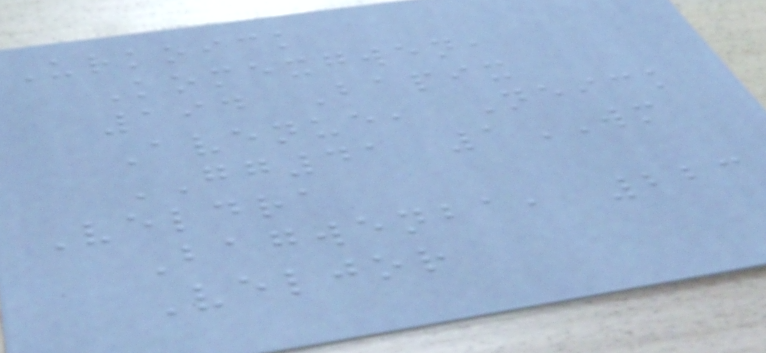Urkoick
Komexgwen,
194 Bapix
Avenue, Neick
GG41 1WM
Veldra
Bagwenba, 223
Veljor
